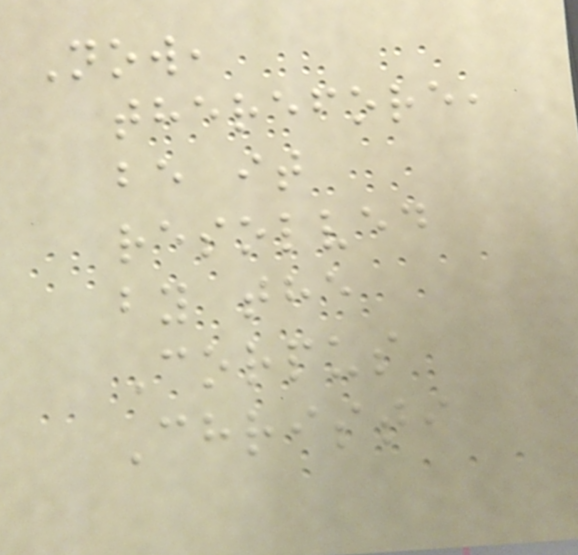Now,
therefore,
be it
resolved
by the
Corpus
Christi
